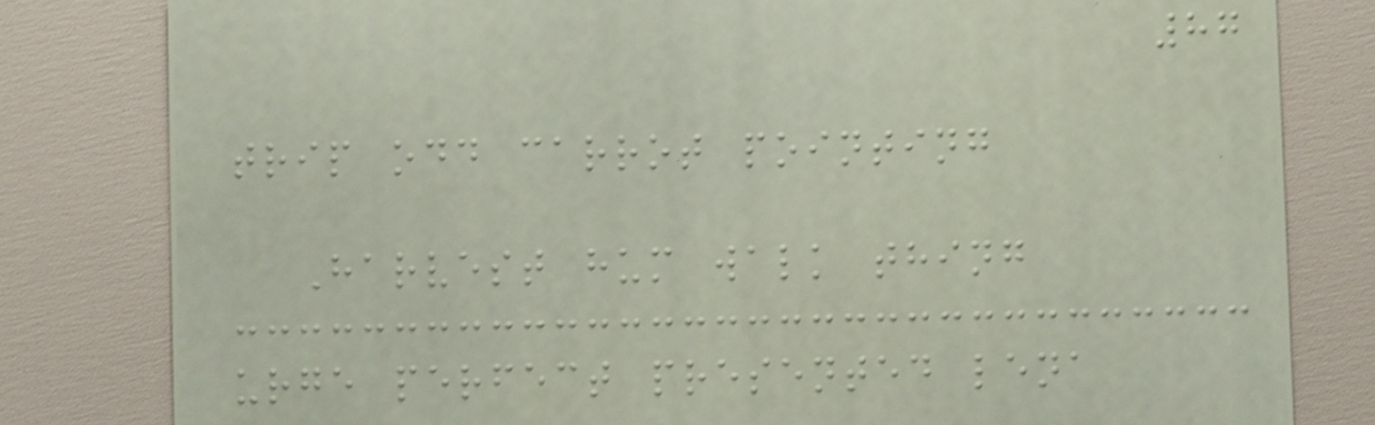87
trip odd carrot pointing
Harvest hum walk thing
urge perfect presented lena
